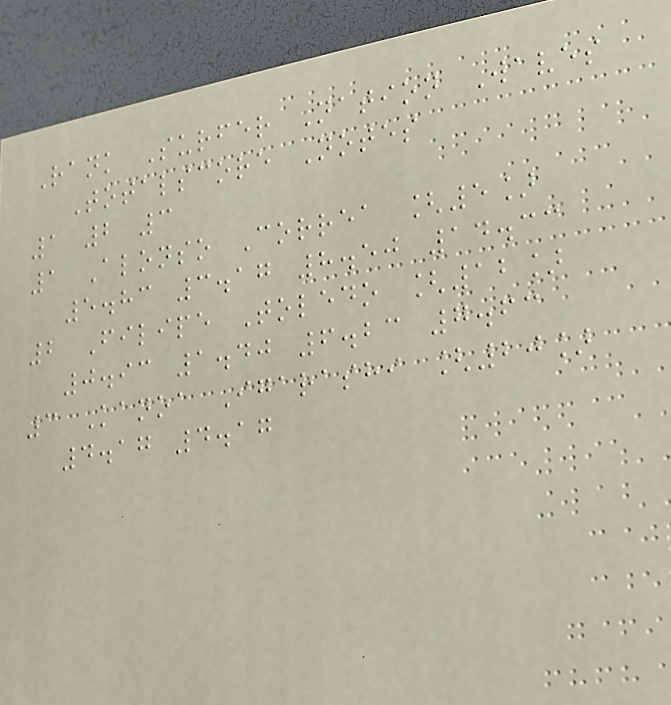Rank Surfer Nation Waves
Totalscore Notes
1 2 3
1 Alonso Correa [5]
5.83 3.17 8.50 14.33
2 Filipe Toledo [12]
0.93 1.40 6.23 7.63
3 Kanoa Igarashi [20]
4.17 4.17
